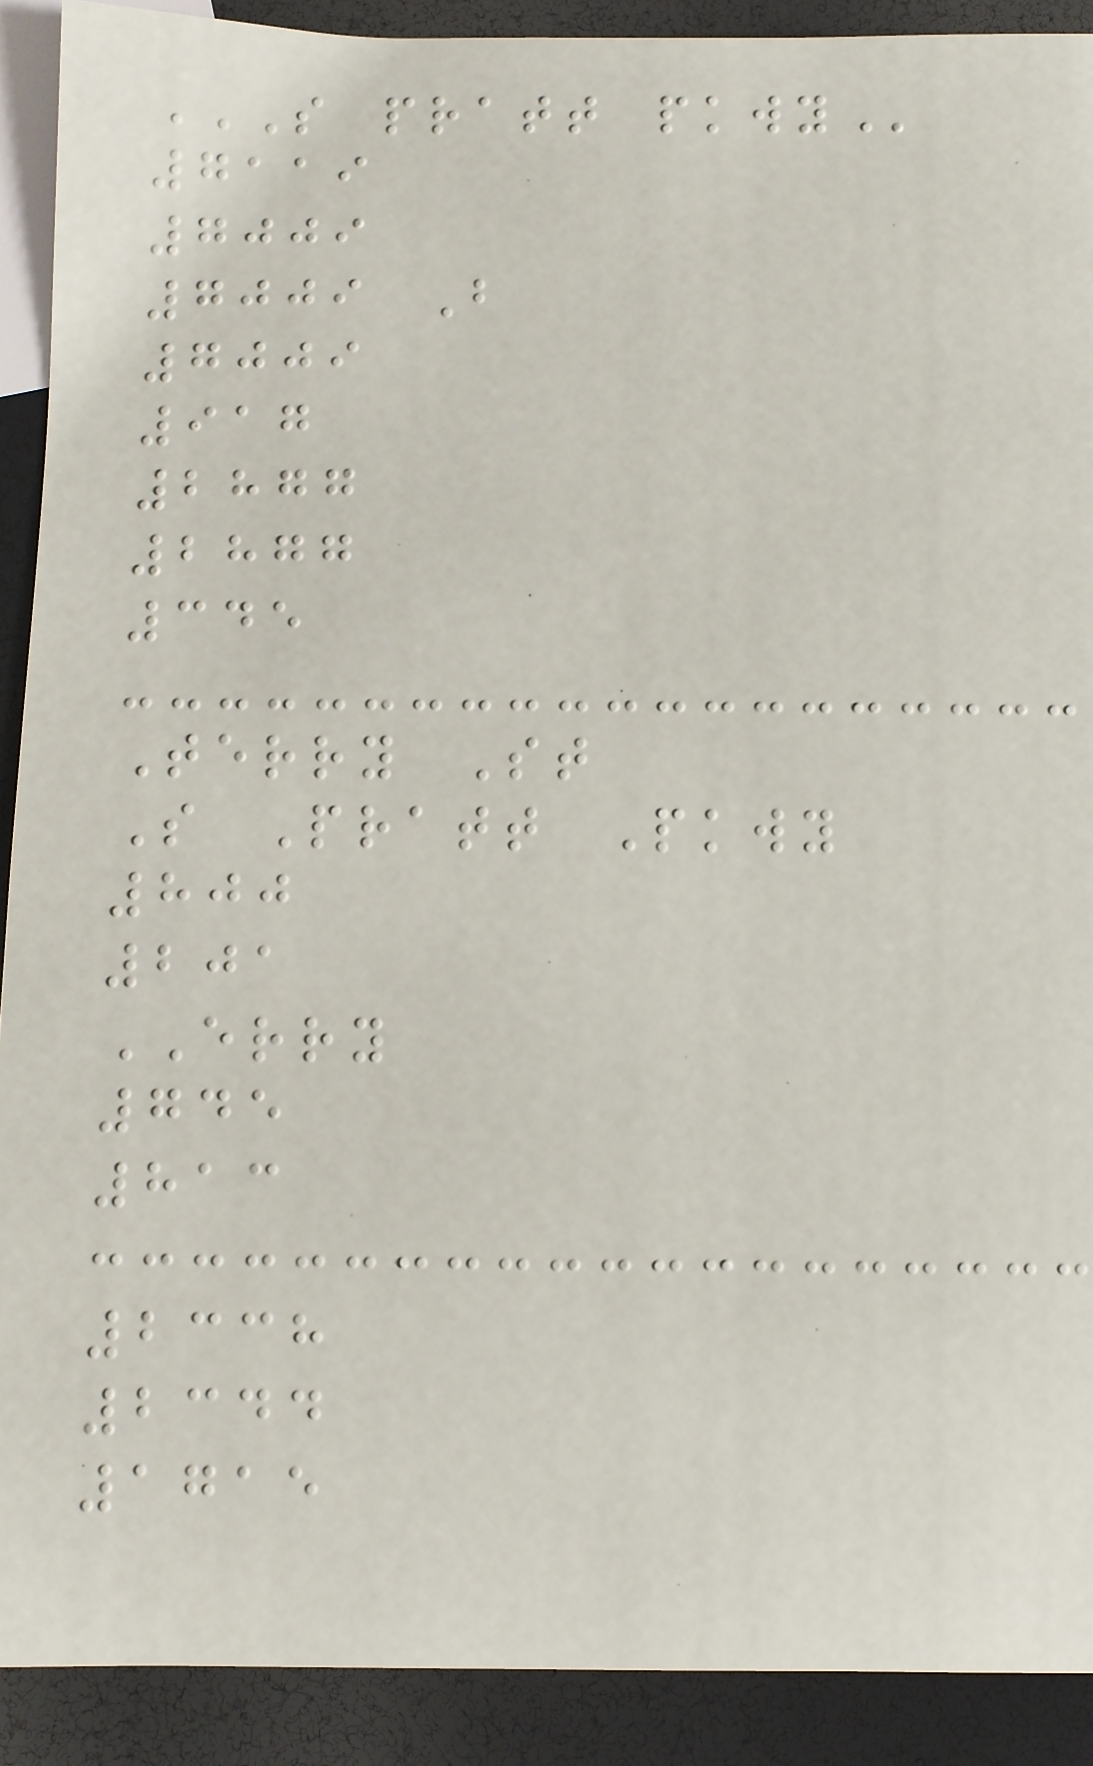S PRATT PKWY
7119
7009
7009 B
7009
917
2877
2877
345
Terry St
S Pratt Pkwy
800
201
ERRY
745
813
2338
2344
1715
